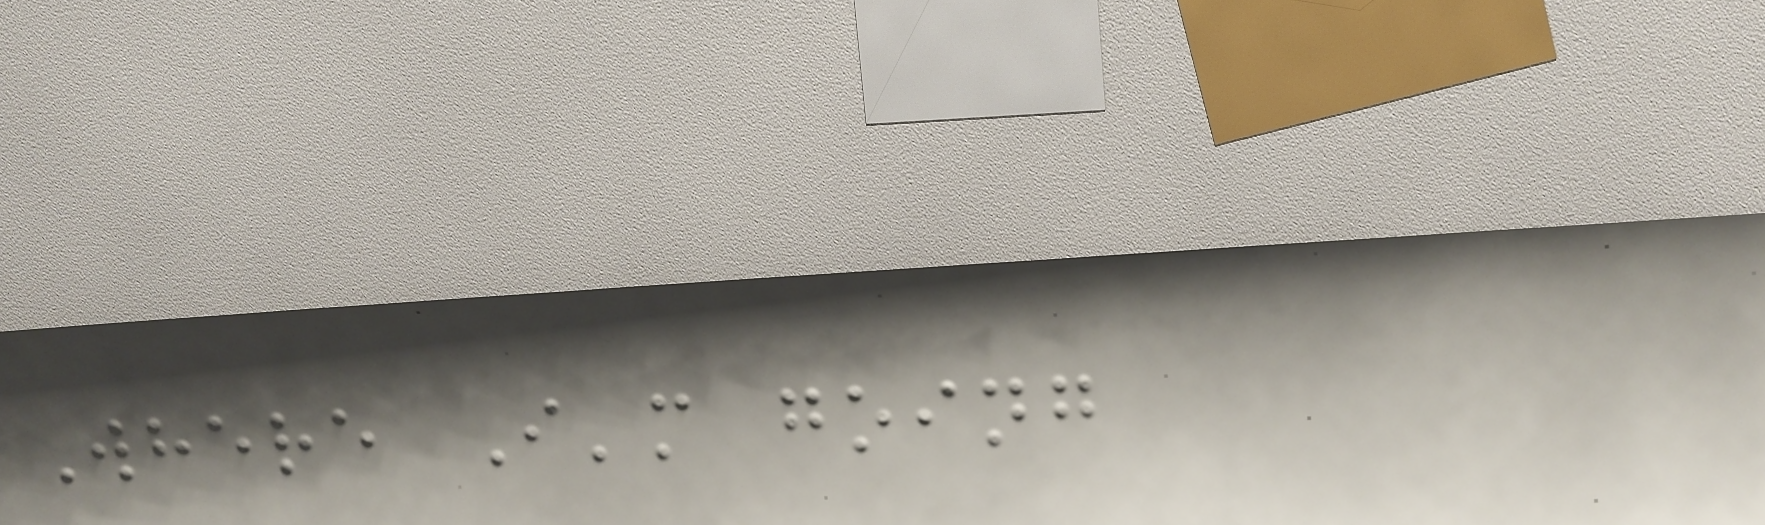Where I'm going
